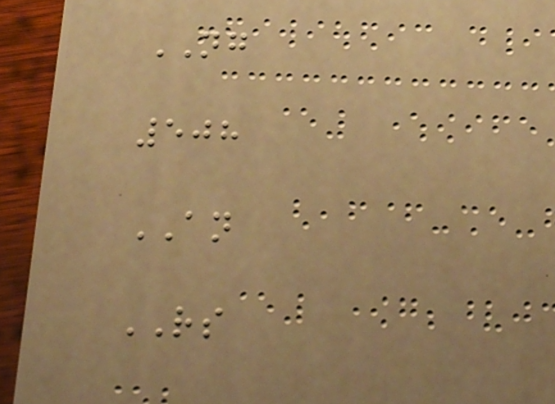NG
508
AN
RS
